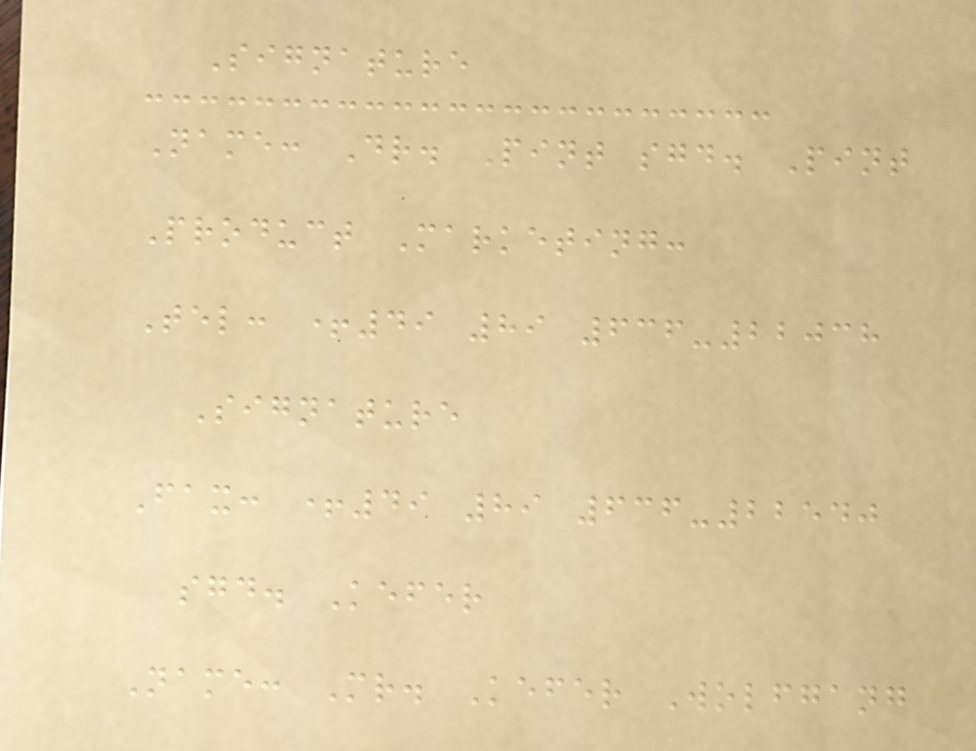Signature
Name: Dr. Pint sgd. Pint
Product Marketing:
Tel: +49 89 636-22038
Signature
Fax: +49 89 636-22540
sgd. Kefer
Name: Mr. Kefer Wolfgang
